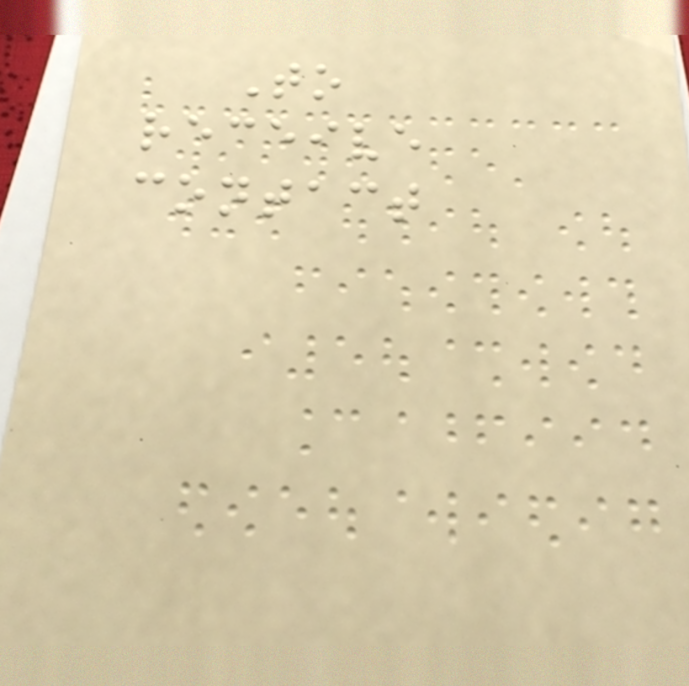To
receive
contact
